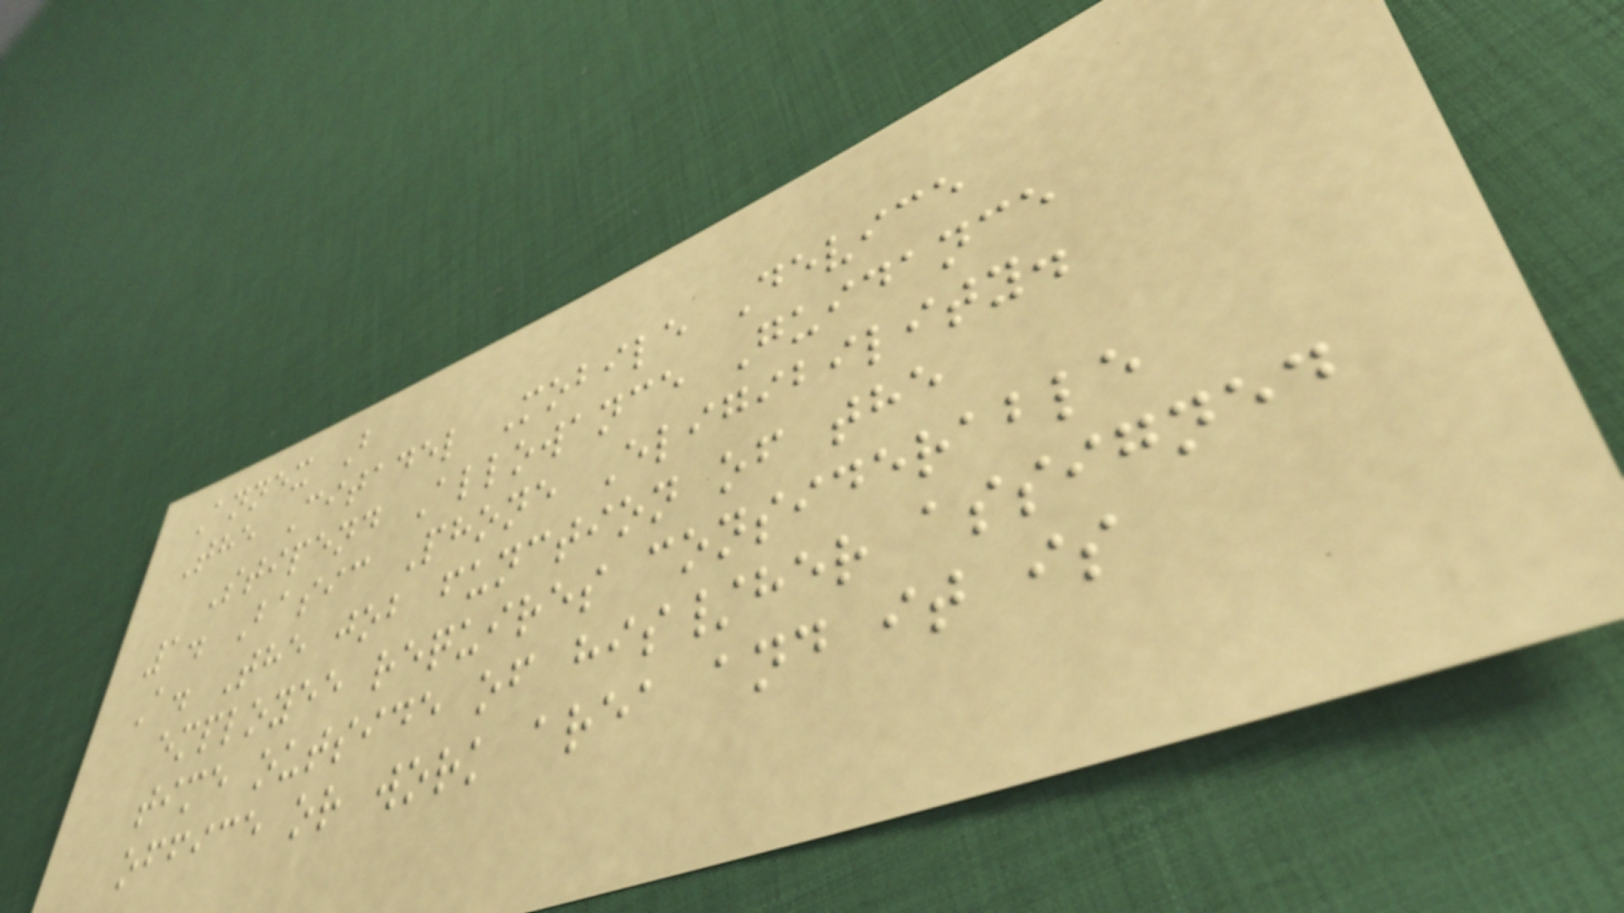Annex B
The Citadel Mobile Device
Stipend Allowance Guidance
1. Basic Phone Eligibility.
A. The job function of the
employee requires considerable
time outside of his/her assigned
office or work area and it is
